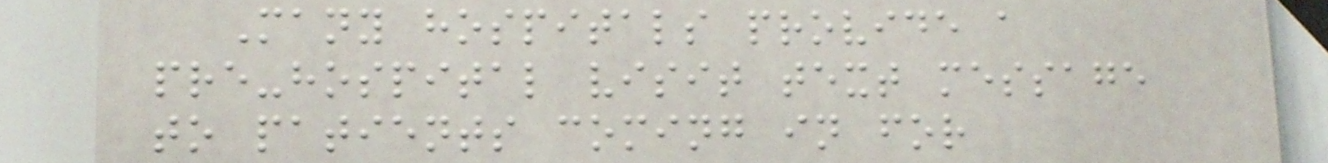Many hospitals provide a
pre-hospital visit text message
to patients coming in for
